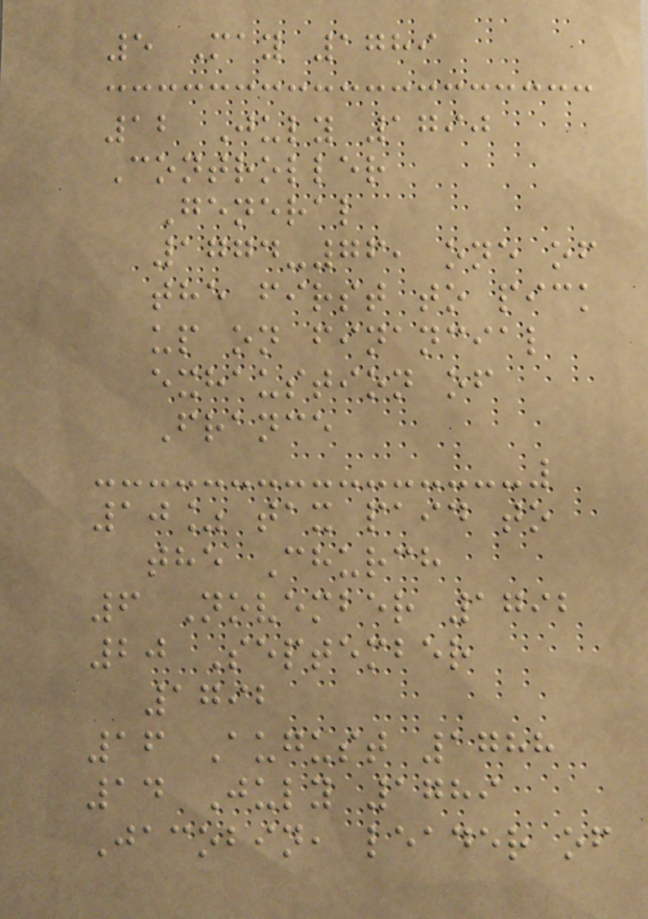5 May 1789
12 July 1790
Controller
General
1774-76, one of
the first to pick
up on financial
exhaustion of
France
10% tax paid to
the Church
6 November 1792
20 September
1792
16 August 1788
14 July 1789
Jacobin, leader of
